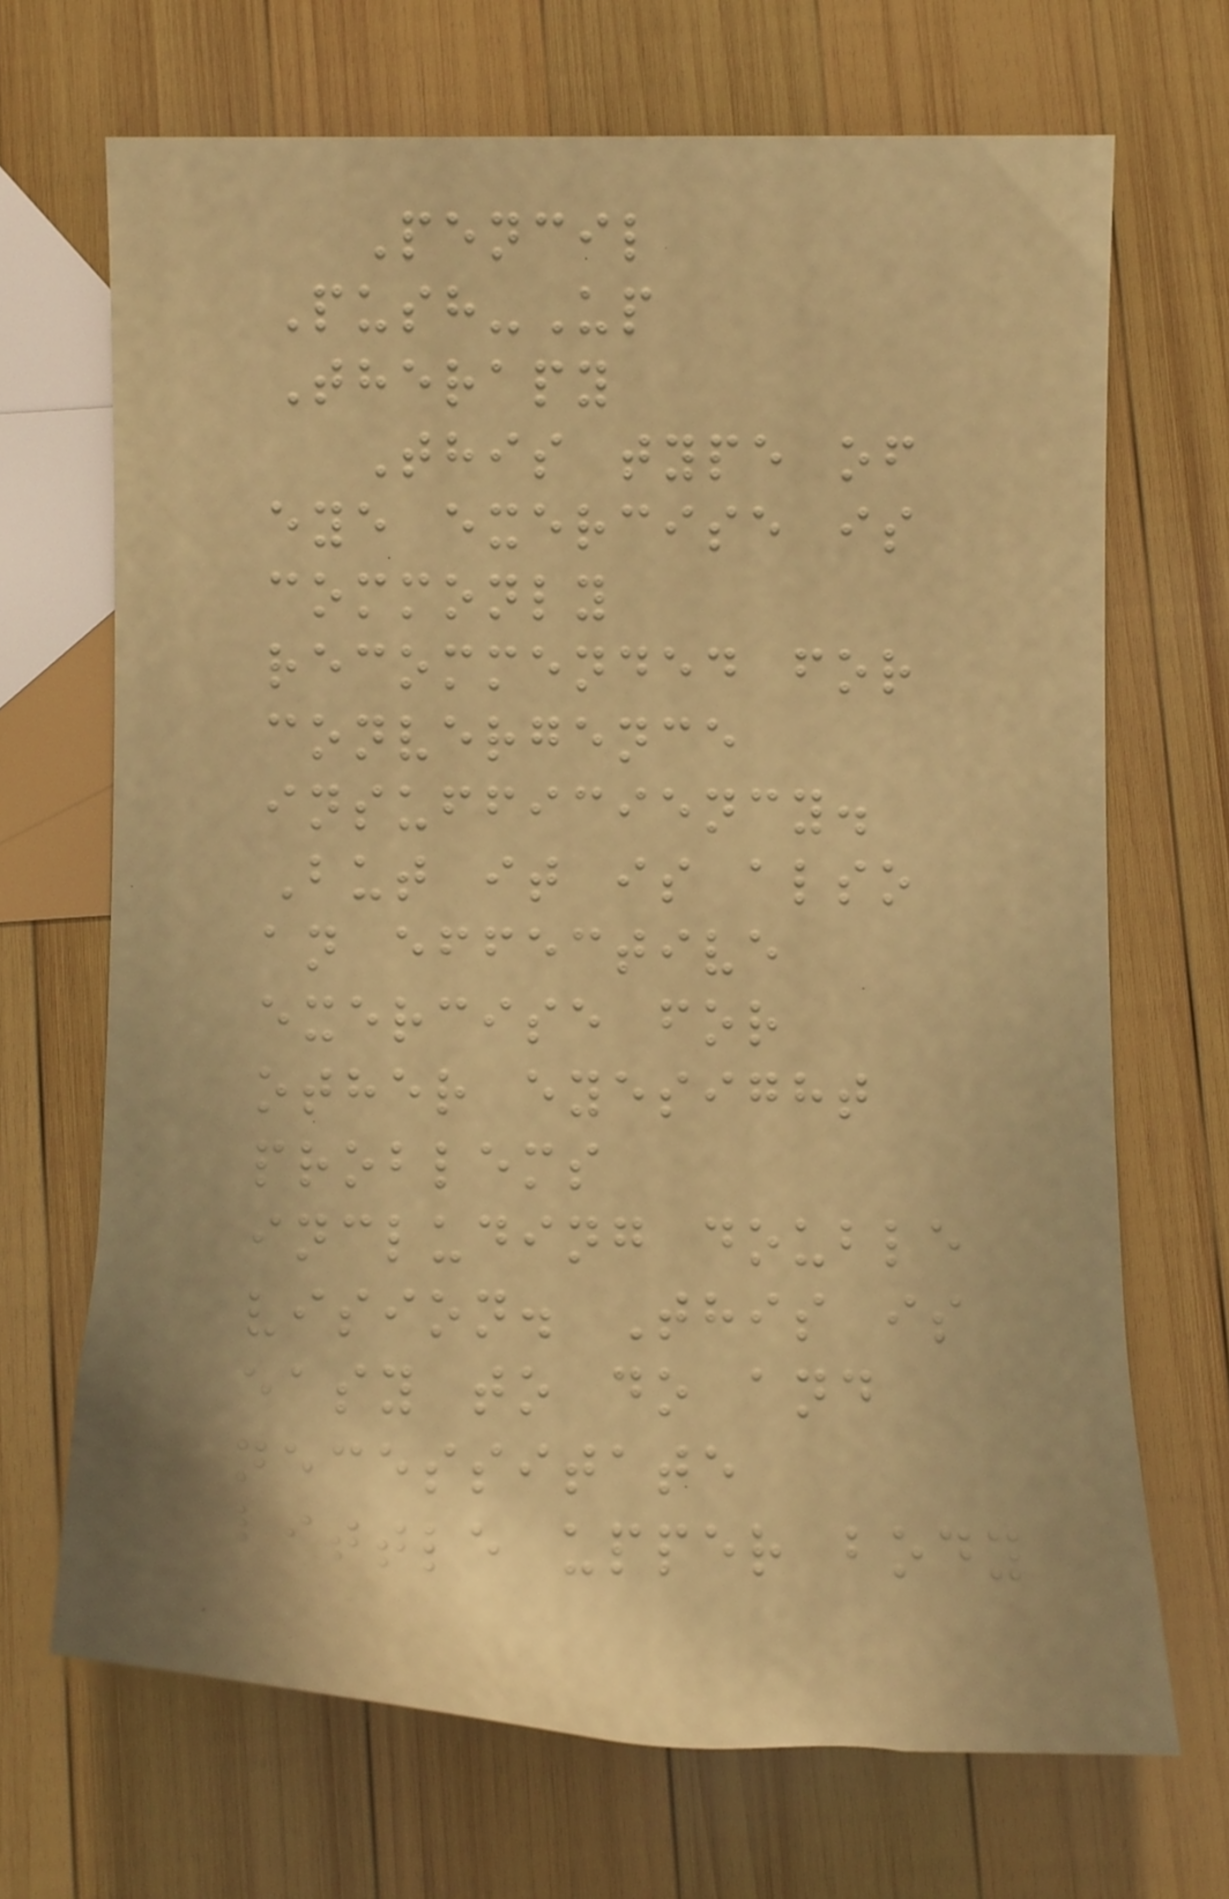Pencil
Push-Up
Therapy
This type of
eye exercise is
commonly
recommended for
convergence
insufficiency.
But it is also
an effective
exercise for
other eyesight
problems
including double
vision. This is
easy to do and
necessitate
little upper body
